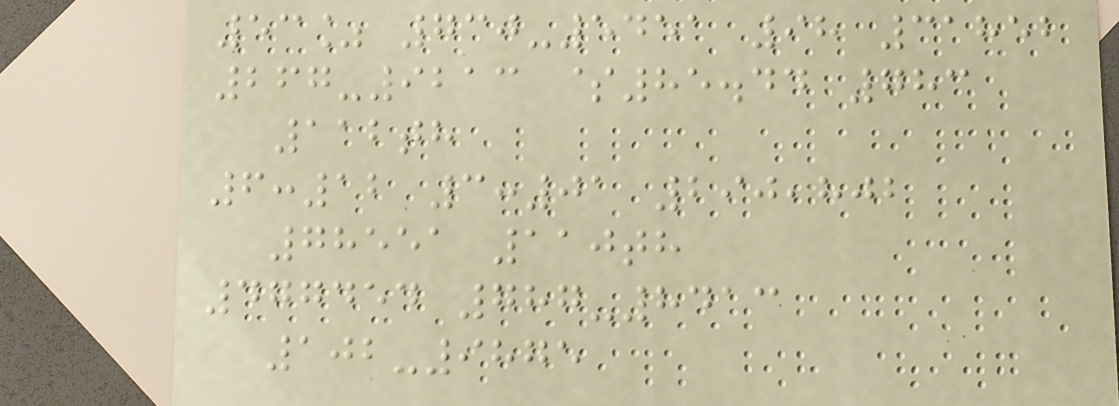53% 730-5451 98 31852
267-9213 $85.44 783
112th
6:12 3:01 290,802
78551 110th
477454 787-8413
102-9875
